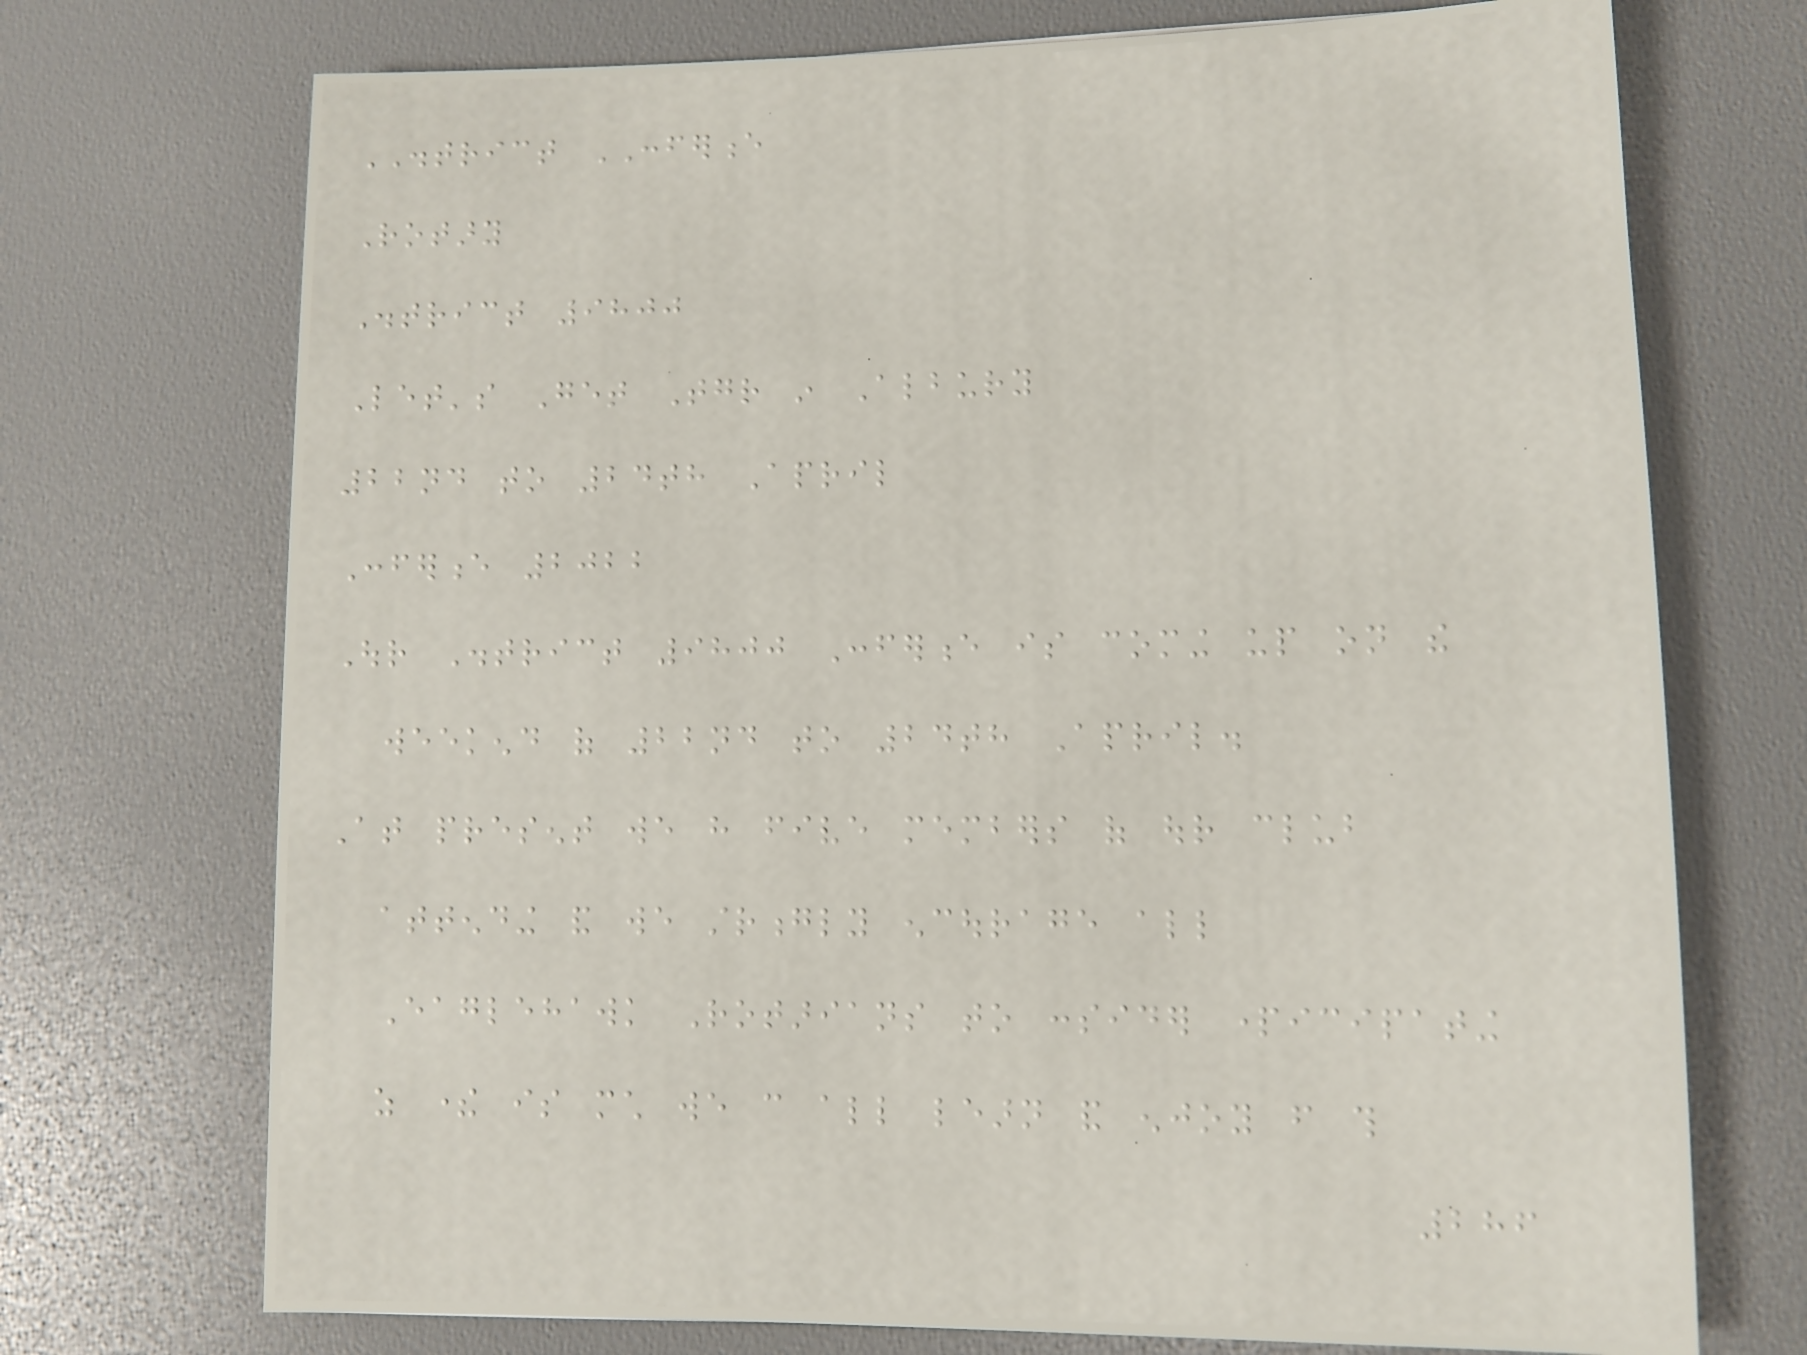DISTRICT CONFERENCE
Rotary
District 9800
Let's Get Together in Albury
22nd to 24th April
Conference 2022
Our District 9800 Conference is coming up on the
weekend of 22nd to 24th April.
At present we have five members of our club
attending and we strongly encourage all
Eaglehawk Rotarians to consider participating
as there is much we can all learn and enjoy from this
286
